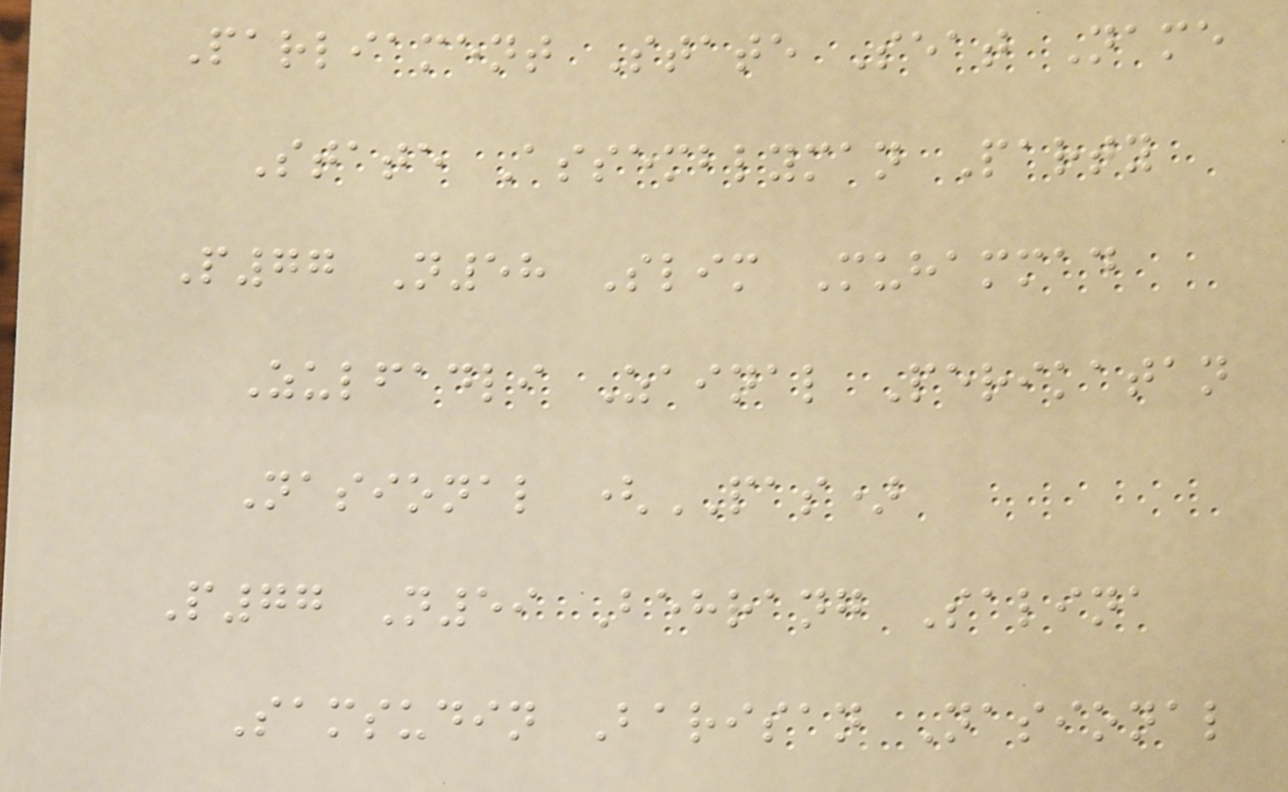Parliament State Seat Name
State Assemblyman Party
P77 N58 Slim Muhammad
Zulfadli Zainal Perikatan
Nasional (PAS)
P77 N59 Behrang Salina
Samsudin Barisan Nasional
